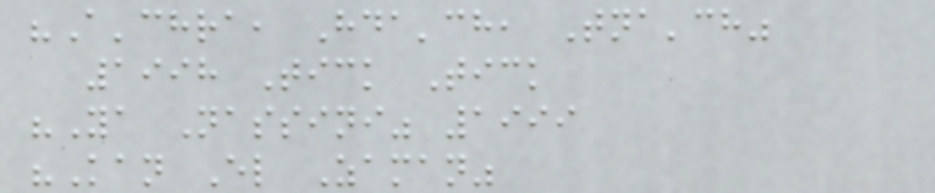"A'chra, Hda'ch, Tna'ch"
1998 Tick Tick
"Ya Nassini" 1999
"Kan El Zaman"
